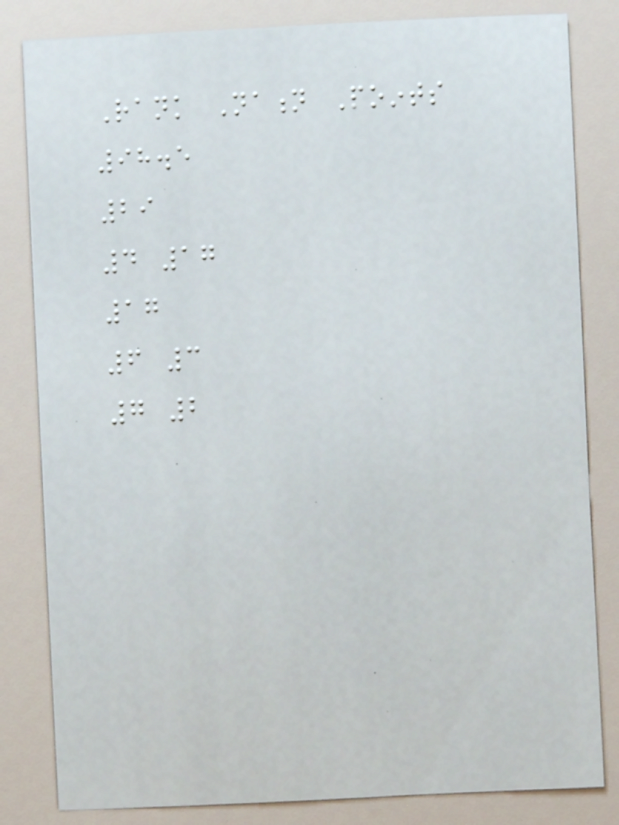Rank Nation Points
98.5
29
4 17
17
6 3
7 2
